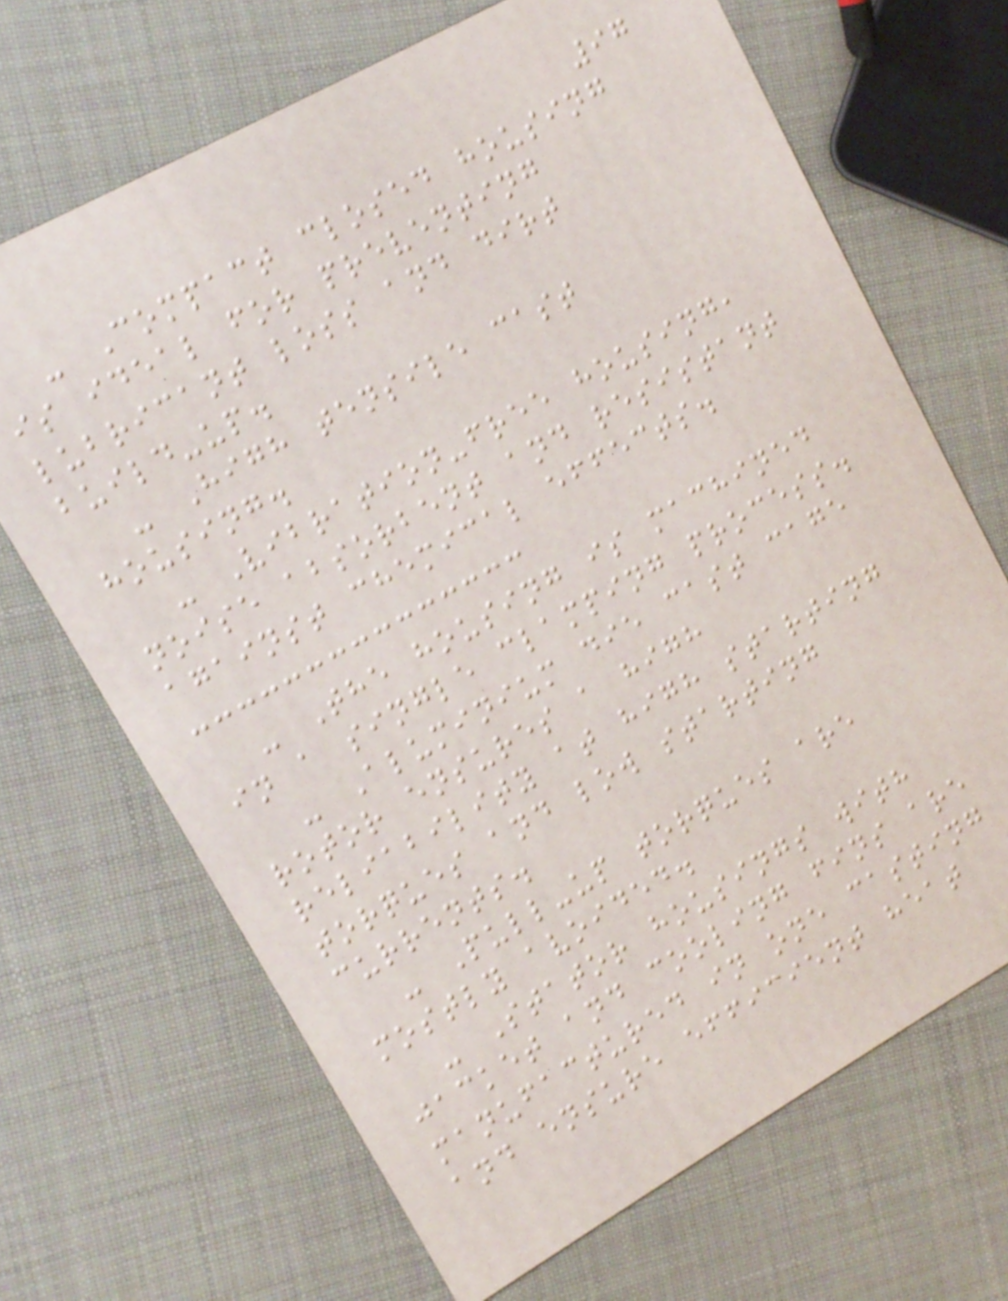97
- Compact closed housing
is ideal for preventing
lubricant loss and dirt
build-up.
- High tensile cast
housing.
- Vibration-free housing,
noise absorbent and resistant
against chemical effects.
- The housing is machined
in a single clamping process.
- Aluminium die cast cage
rotor ensures a high
reliability at high starting
torques and low starting
currents.
- Pull-up torques are
mostly avoided.
- Stator housings with
jacket and cooling fins are
manufactured in one casting
and ensure efficient heat
